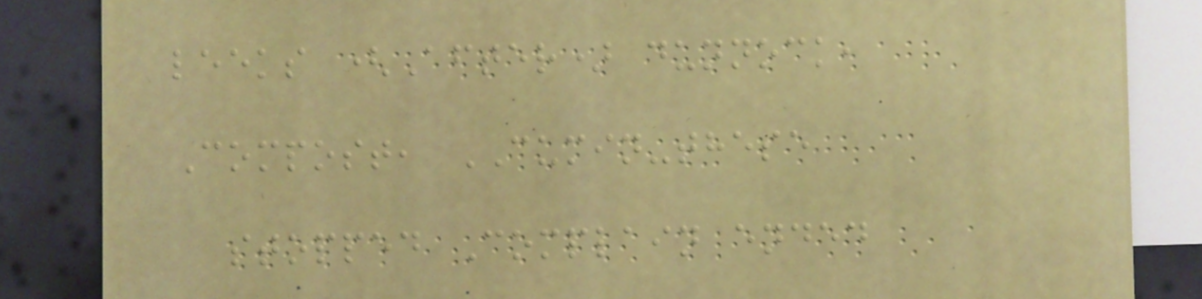leeks (After) dunnock,
Compost, CUMIN-these
stopped Complain ended
